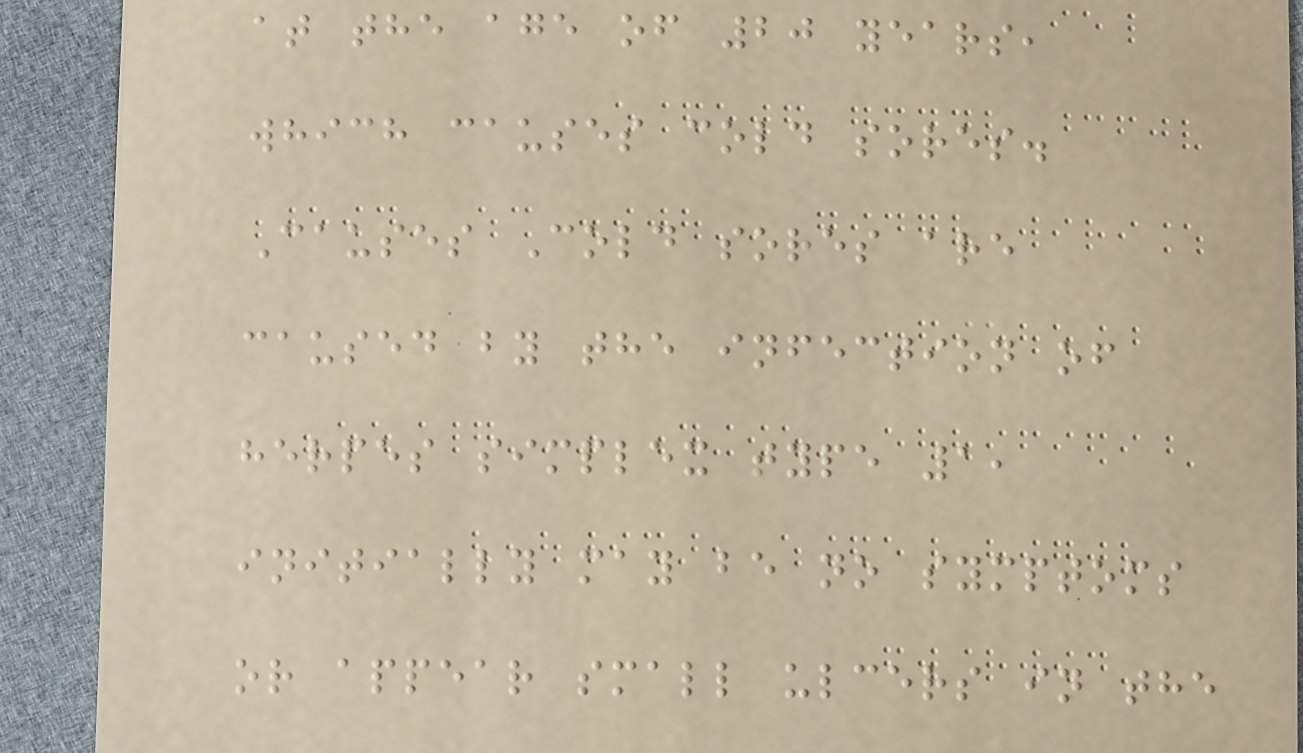at the age of 20 years,
which causes cold sores.
Causes Cold sores are
caused by the infection of
herpes simplex type 1,
initially may be no symptoms
or appear small ulcers in the
